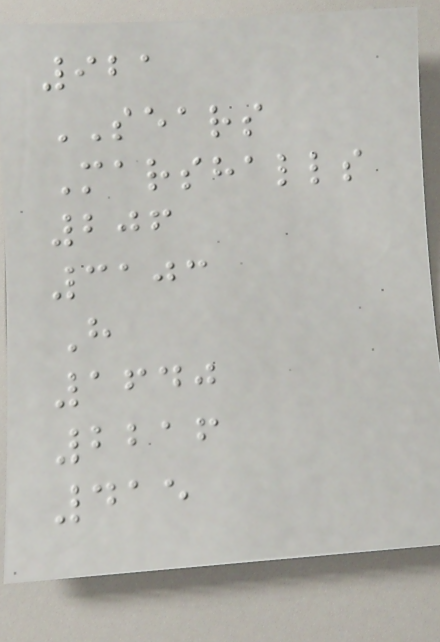921
SEARS
Marshalls
206
3103
H
1640
2216
415
